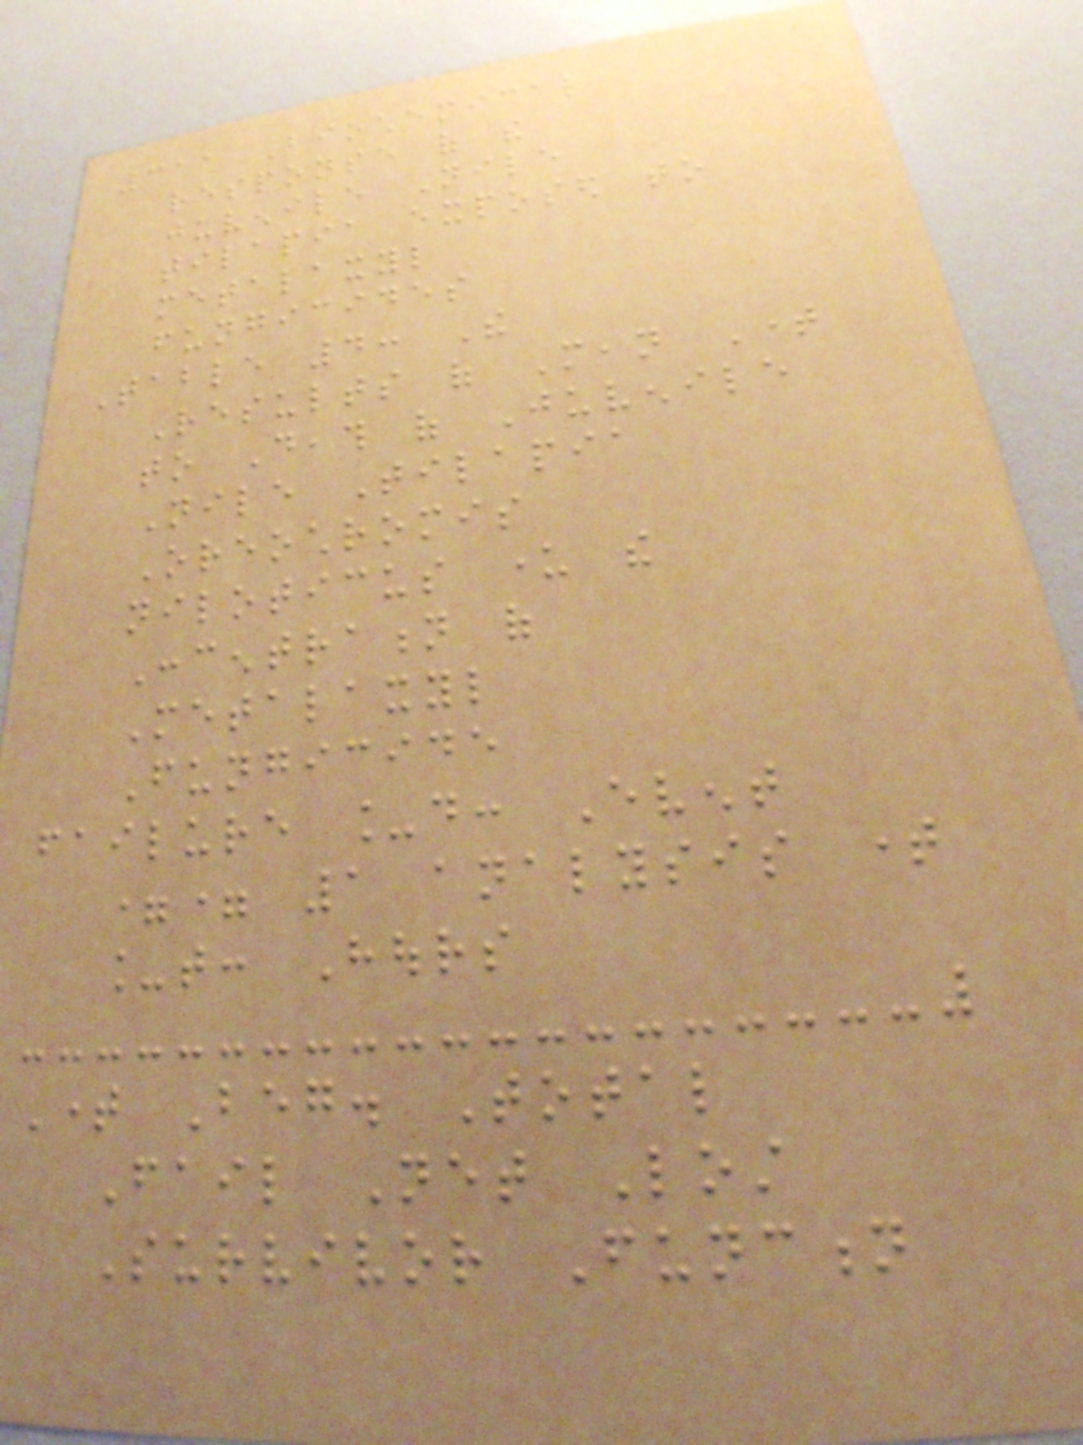311 Biochemical
response of the
juvenile Nile
tilapia exposed to
metalaxyl
fungicides
Table 4: The
Results of Mean Time
to Death of Juvenile
Nile Tilapia
Oreochromis
niloticus under the
Concentration of
Metalaxyl
Fungicide
failure _d: Event
== 1 analysis time
_t: Hours
Time Beg. Total
Fail Net Lost
Survivor Function
